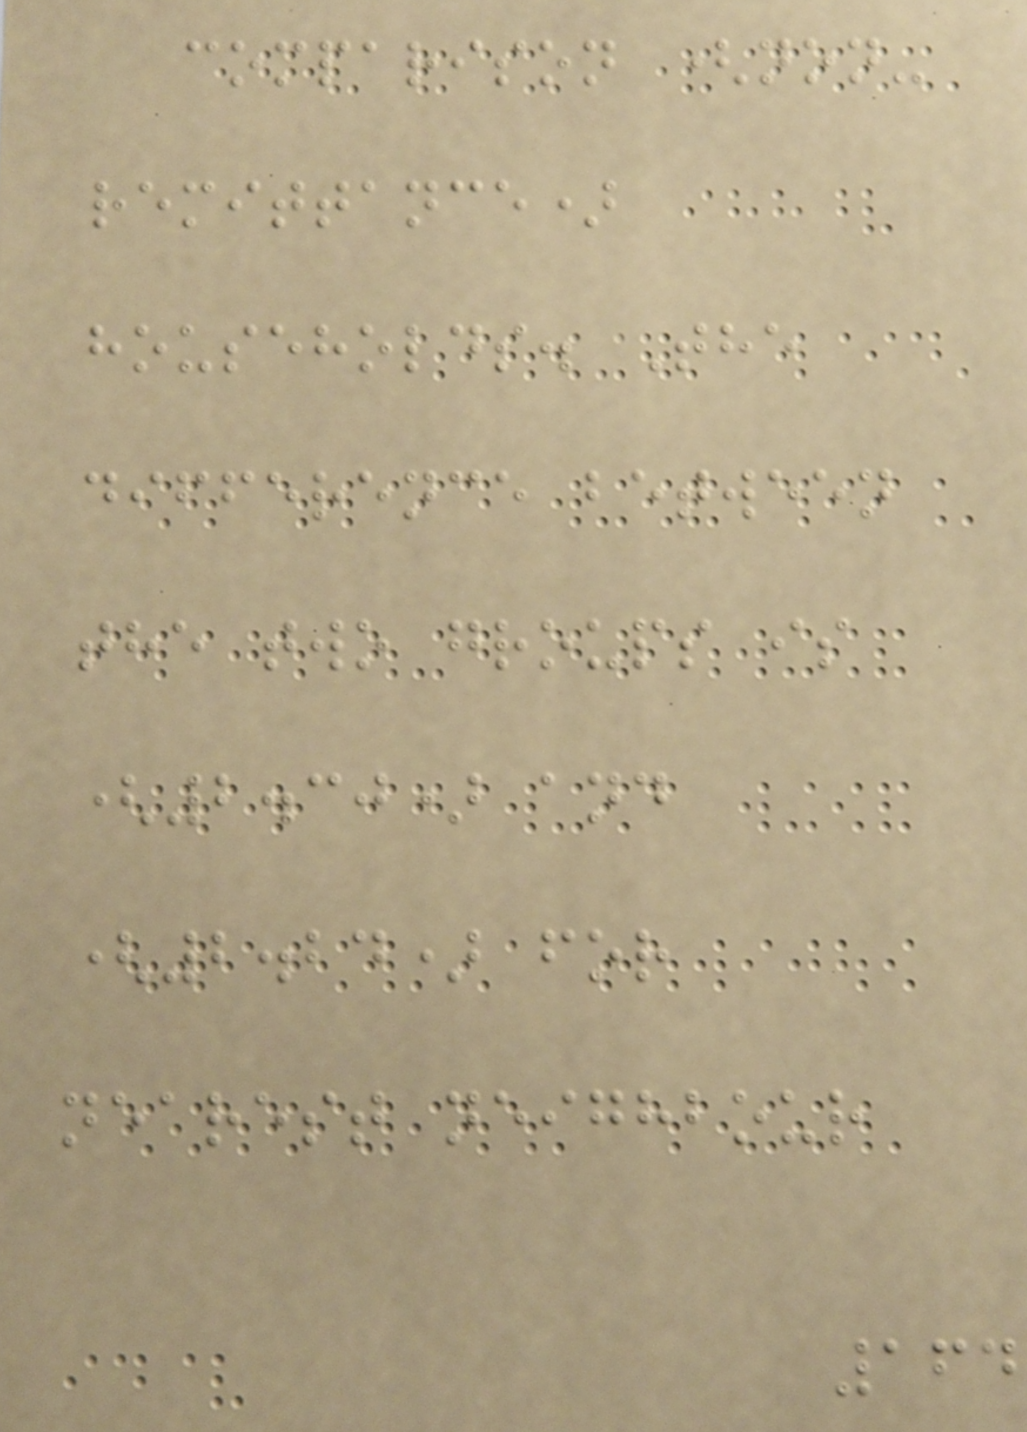comparison (non-
remittance)
households. The
difference between
the two groups is
(2.30) and
(2.24) for
nearest neighbour
164
